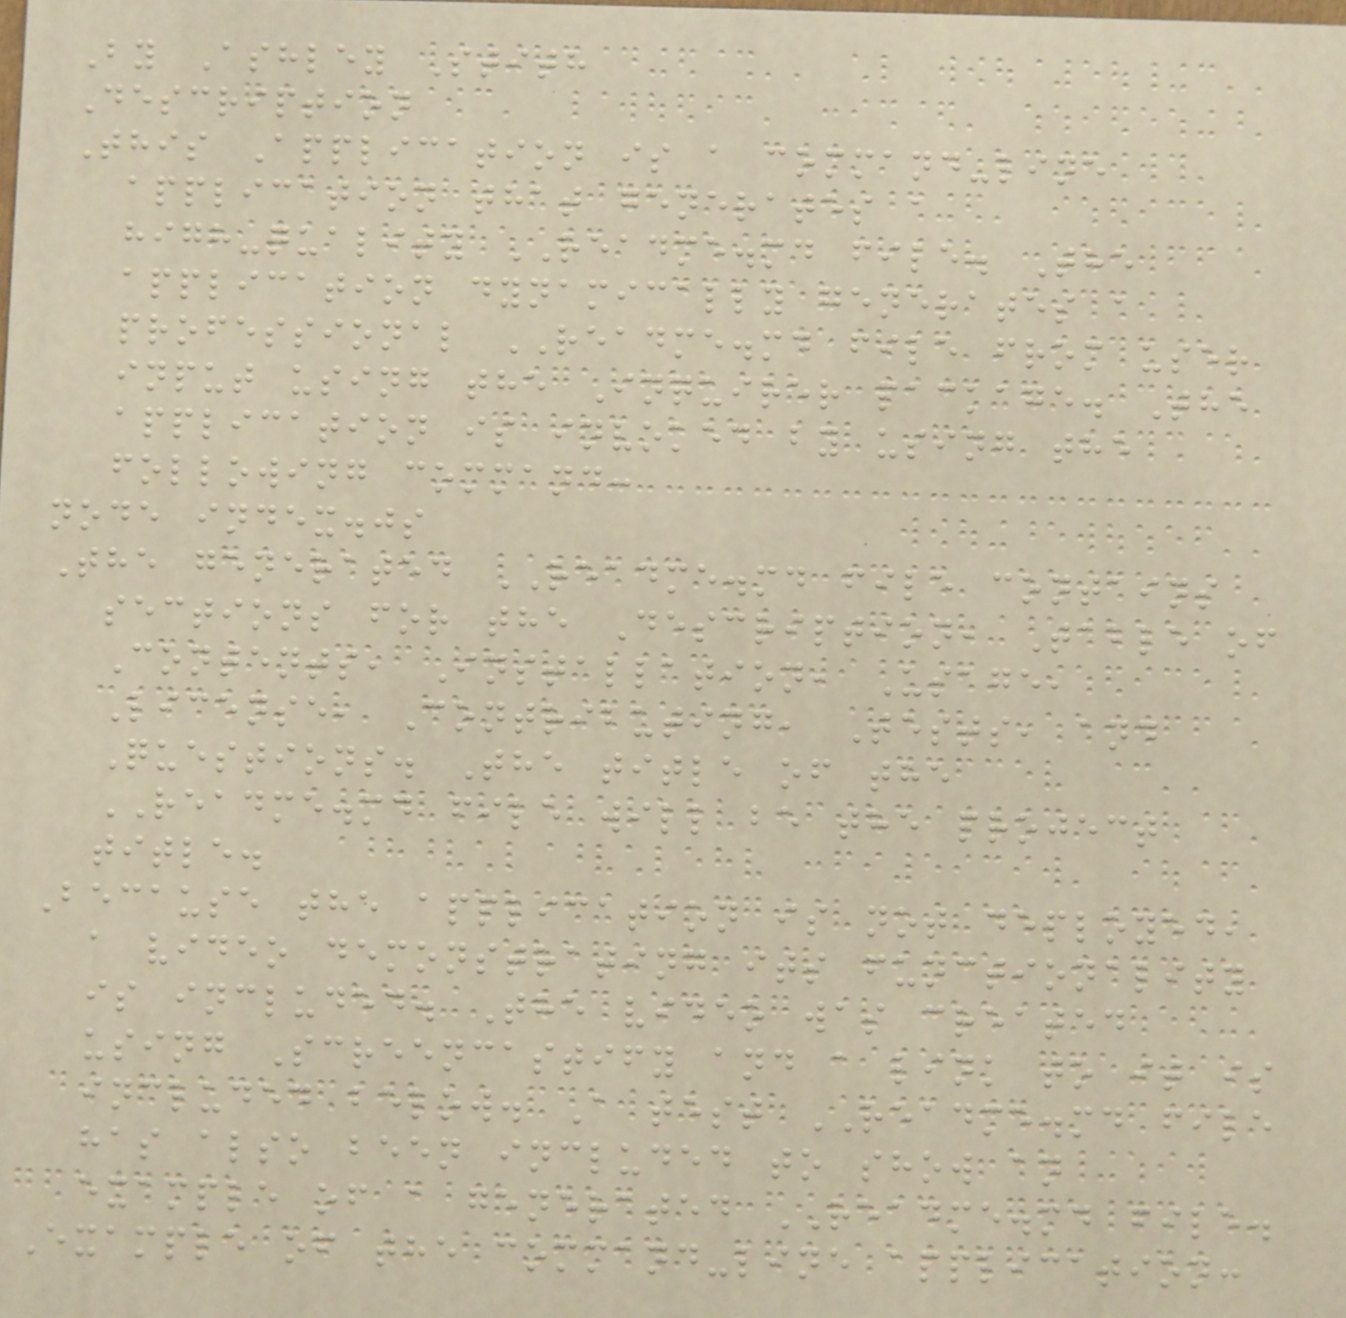By Ashley Stith
Description
This Application is a command-line
application that generates a
high-quality README.md file. The
application dynamically generates a
professional README.md file from user
input using the Inquirer package. The
application is invoked by using the
following command:
node index.js
The generated README.md file contains
sections for the Description, Table of
Contents, Installation, Usage,
License, Contributing, Tests, and
Questions. The title of the
README.md file will be the project
title.
Because the application is not deployed,
a video demonstrating its functionality
is included. The video was created
using Screencastify and a link to it is
included below. A test README.md file
has also been included to show an
example of a generated README.md file.
Example of the command-line application:
